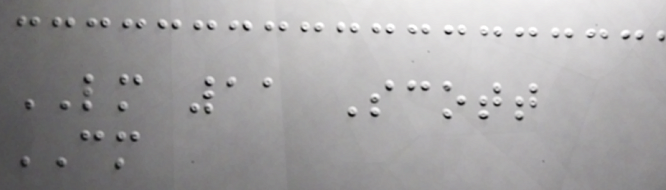LM 11 Scott
CM
